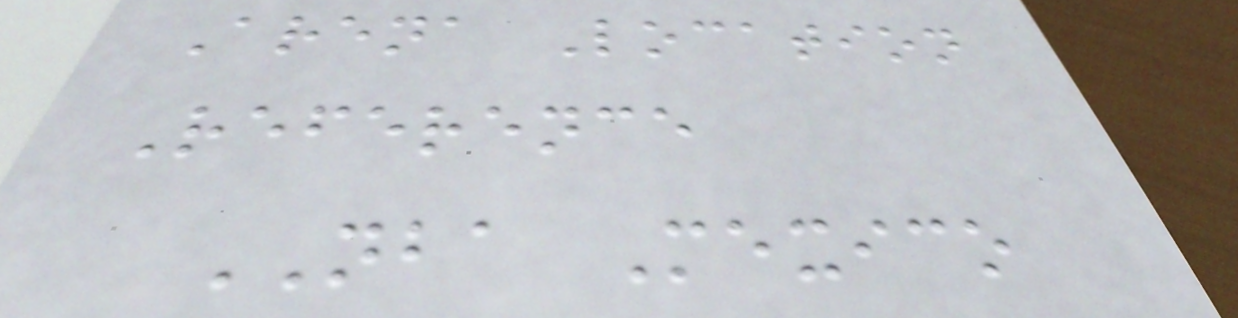Arena Location
Reference
NBA Mexico
